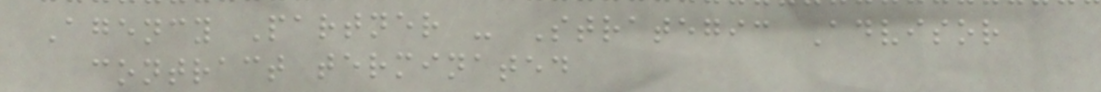Agency Partner - Strategic Advisor
contract terminated
